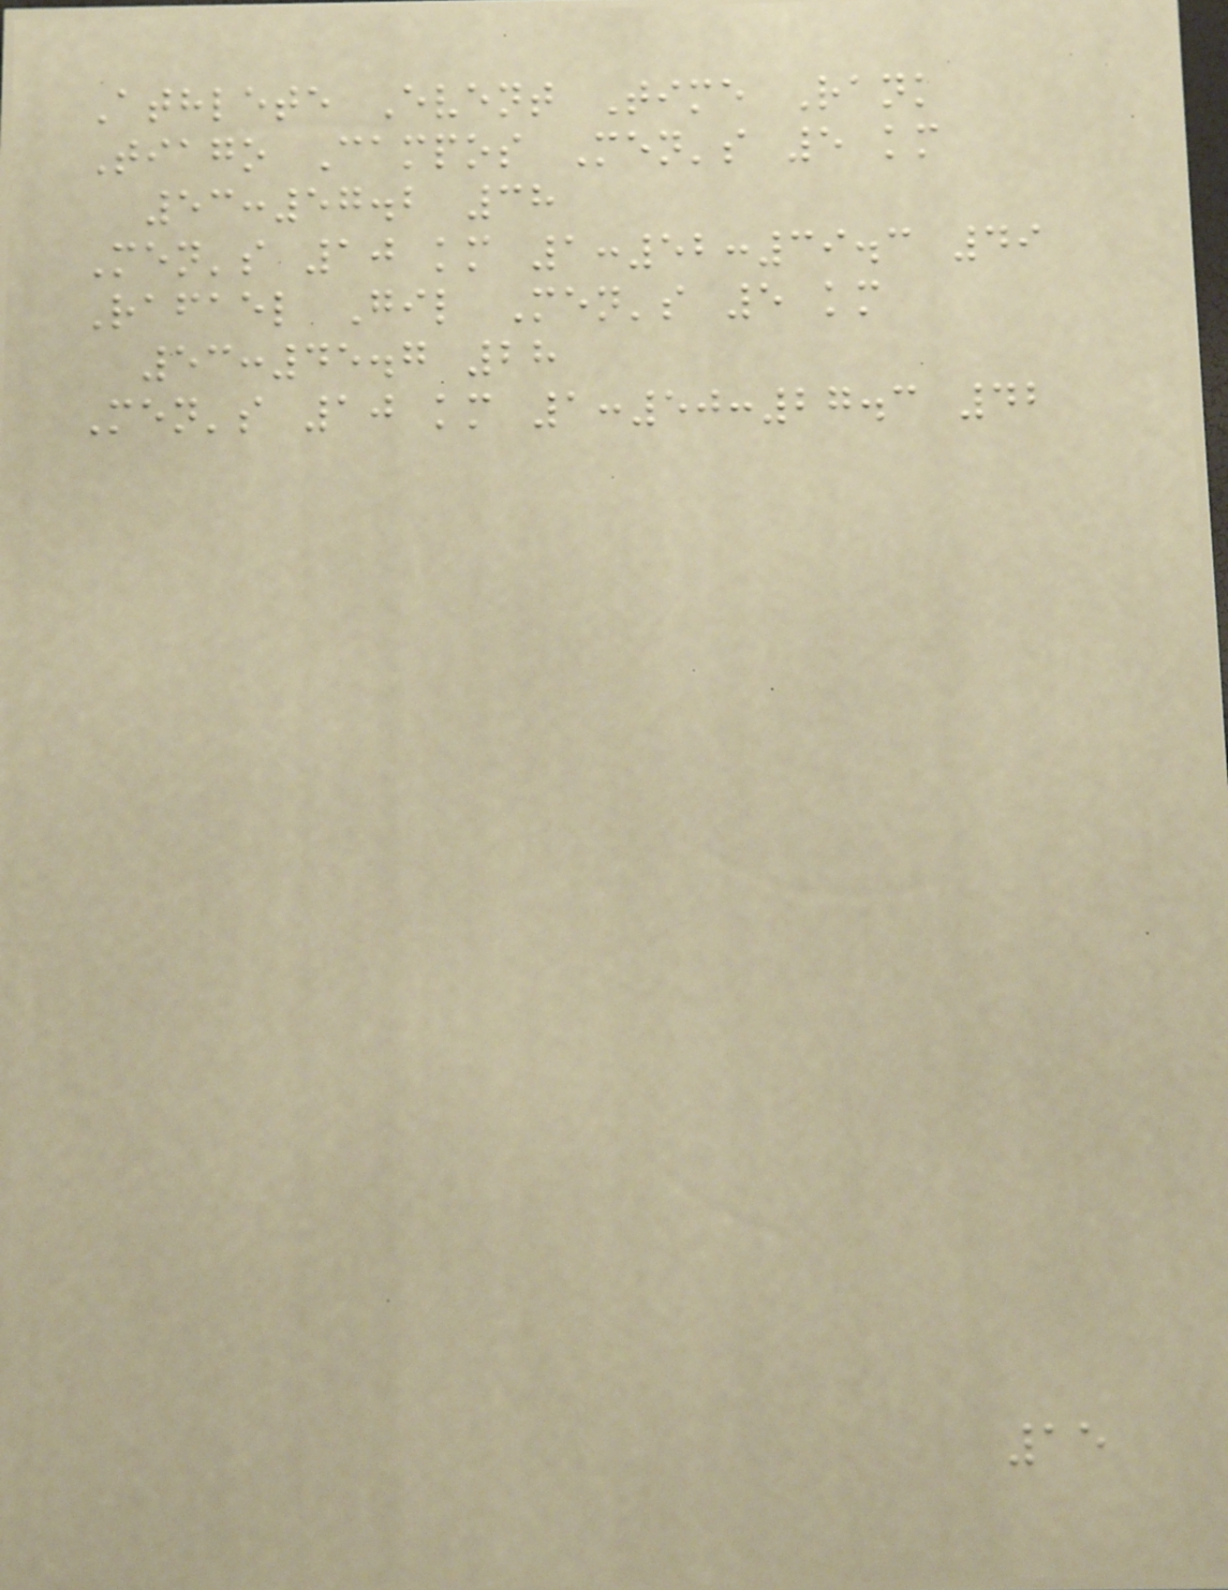Athlete Event Time Rank
Tiago Campos Men's 5 km
53:57.2 38
Men's 10 km 1:52:39.3 49
Rafael Gil Men's 5 km
53:45.7 28
Men's 10 km 1:50:27.3 42
15
